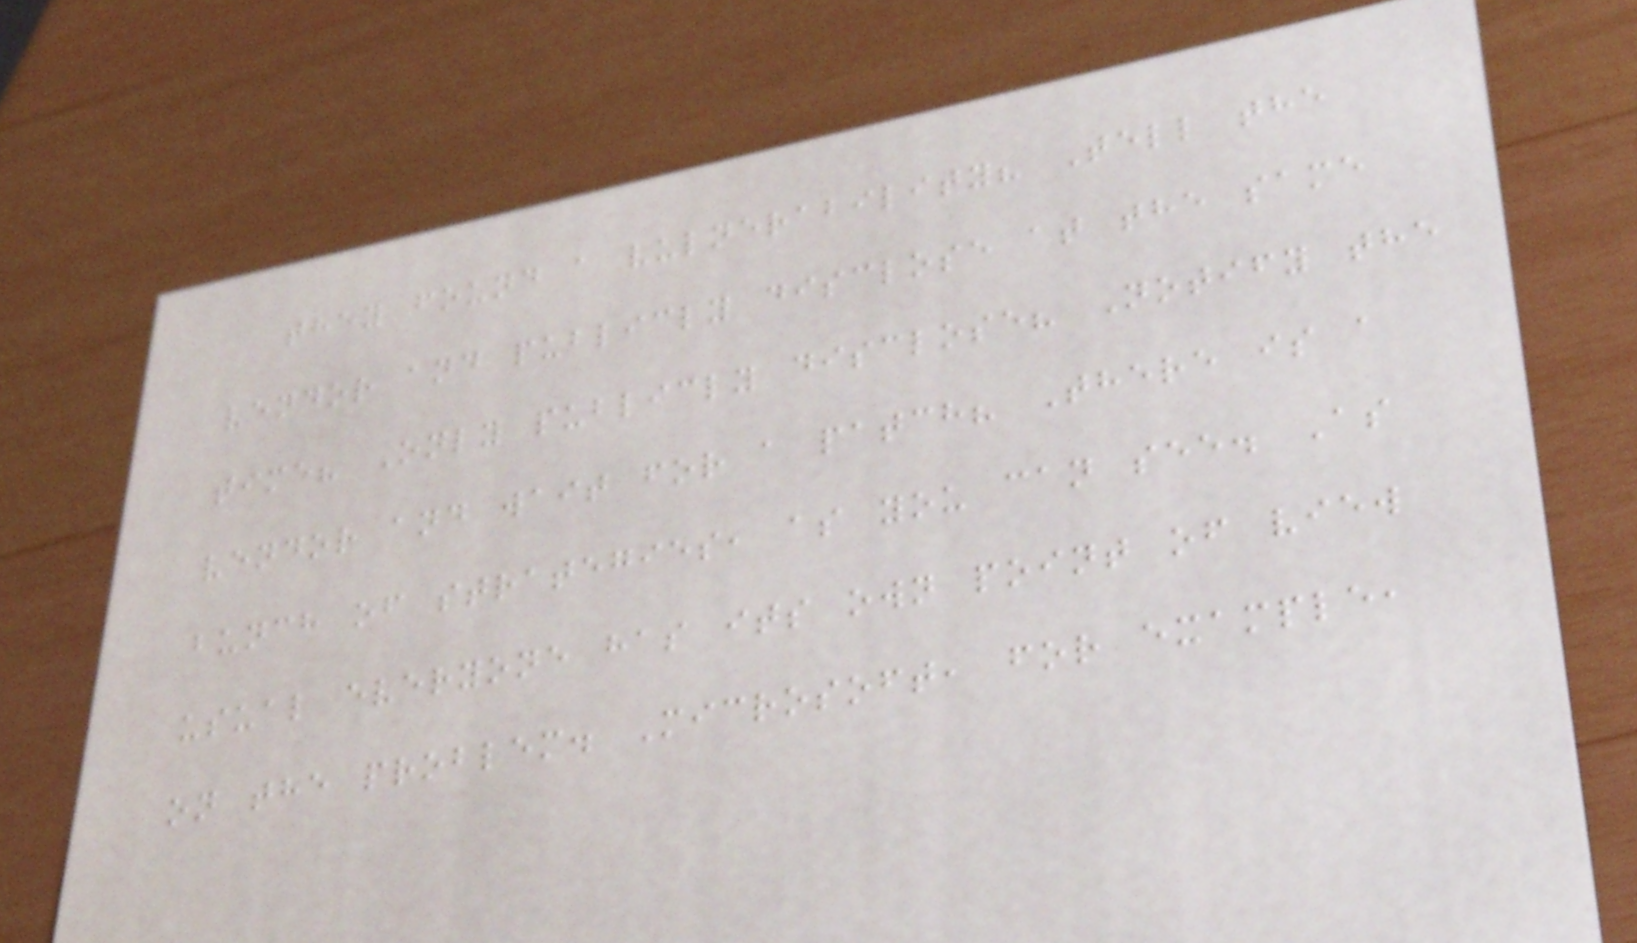they found a vulnerability? Tell the
vendor and publicly disclose at the same
time? Only publicly disclose? Notify the
vendor and wait for a patch? There is a
bunch of strategies, as you can see. As
usual everyone has its own point of view
on the problem. Microsoft, for example,
